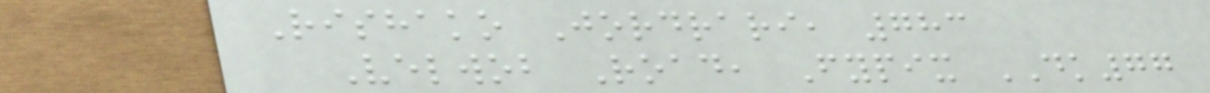Rishako Jordrari, 783
Velwob Road, Fypix DK77
